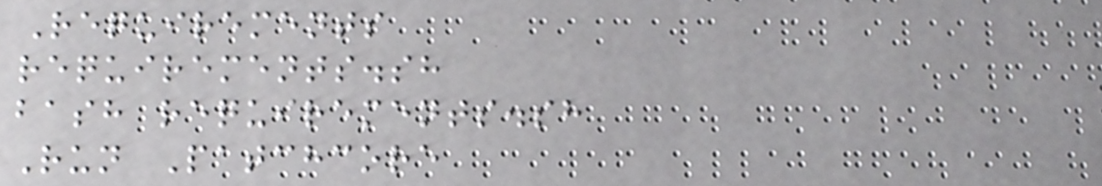Requirements
requirements.sh
bash requirements.sh
Run Patchcore
